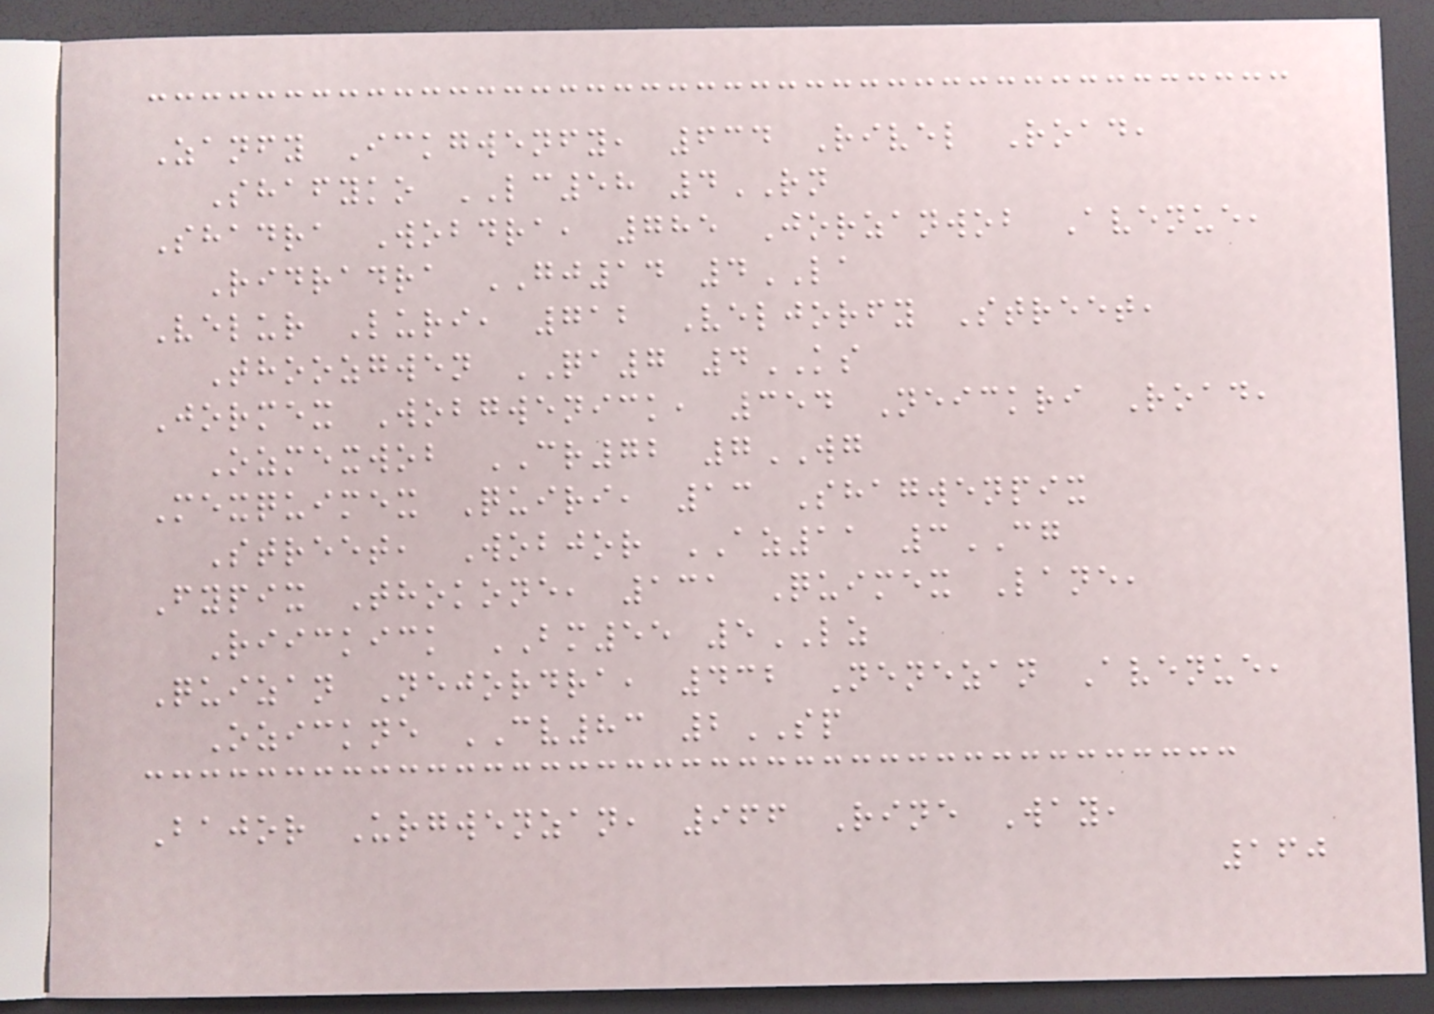Zanfy Ickgwenfy, 634 Rivel Road,
Shafyko LC58 4RN
Shadra Wobdra, 785 Jorzanwob Avenue,
Ridradra GJ14 4LA
Velur Luri, 712 Veljorfy Street,
Thoozgwen QA7 4KS
Jormex Wobgwenick, 354 Neickri Road,
Ozmexwob CR72 7WG
Mexquimex Quiri, 13 Shagwenpix
Street, Wobjor AZ11 3CG
Fypix Thokone, 131 Quimex Lane,
Riickick BM55 5LZ
Quizan Nejordra, 432 Nenezan Avenue,
Ozickne CV83 2SP
Bajor Urgwenzan, 966 Rine Way,
160
